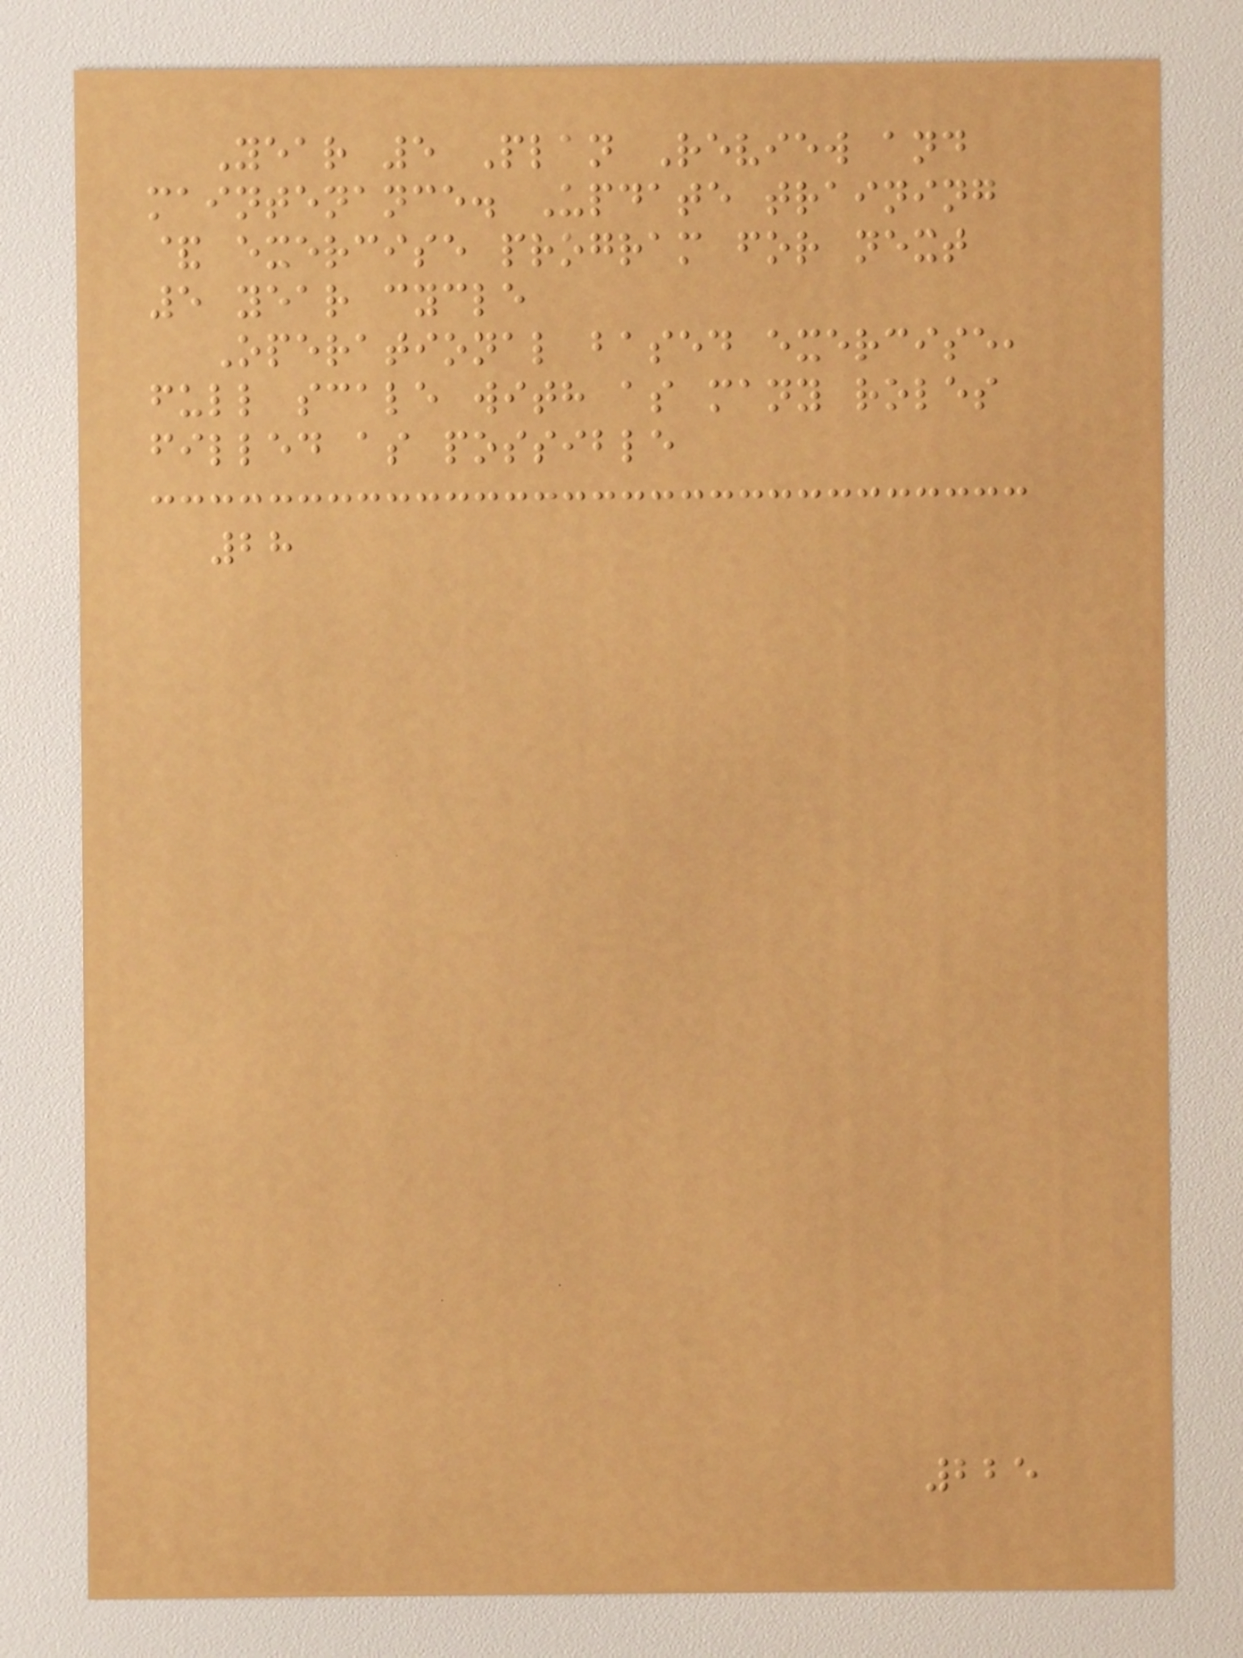Year 5 Plan Review and
maintenance. Update training
& exercise program for next
5 year cycle
Operational based exercise,
full scale with as many roles
filled as possible
28
225
